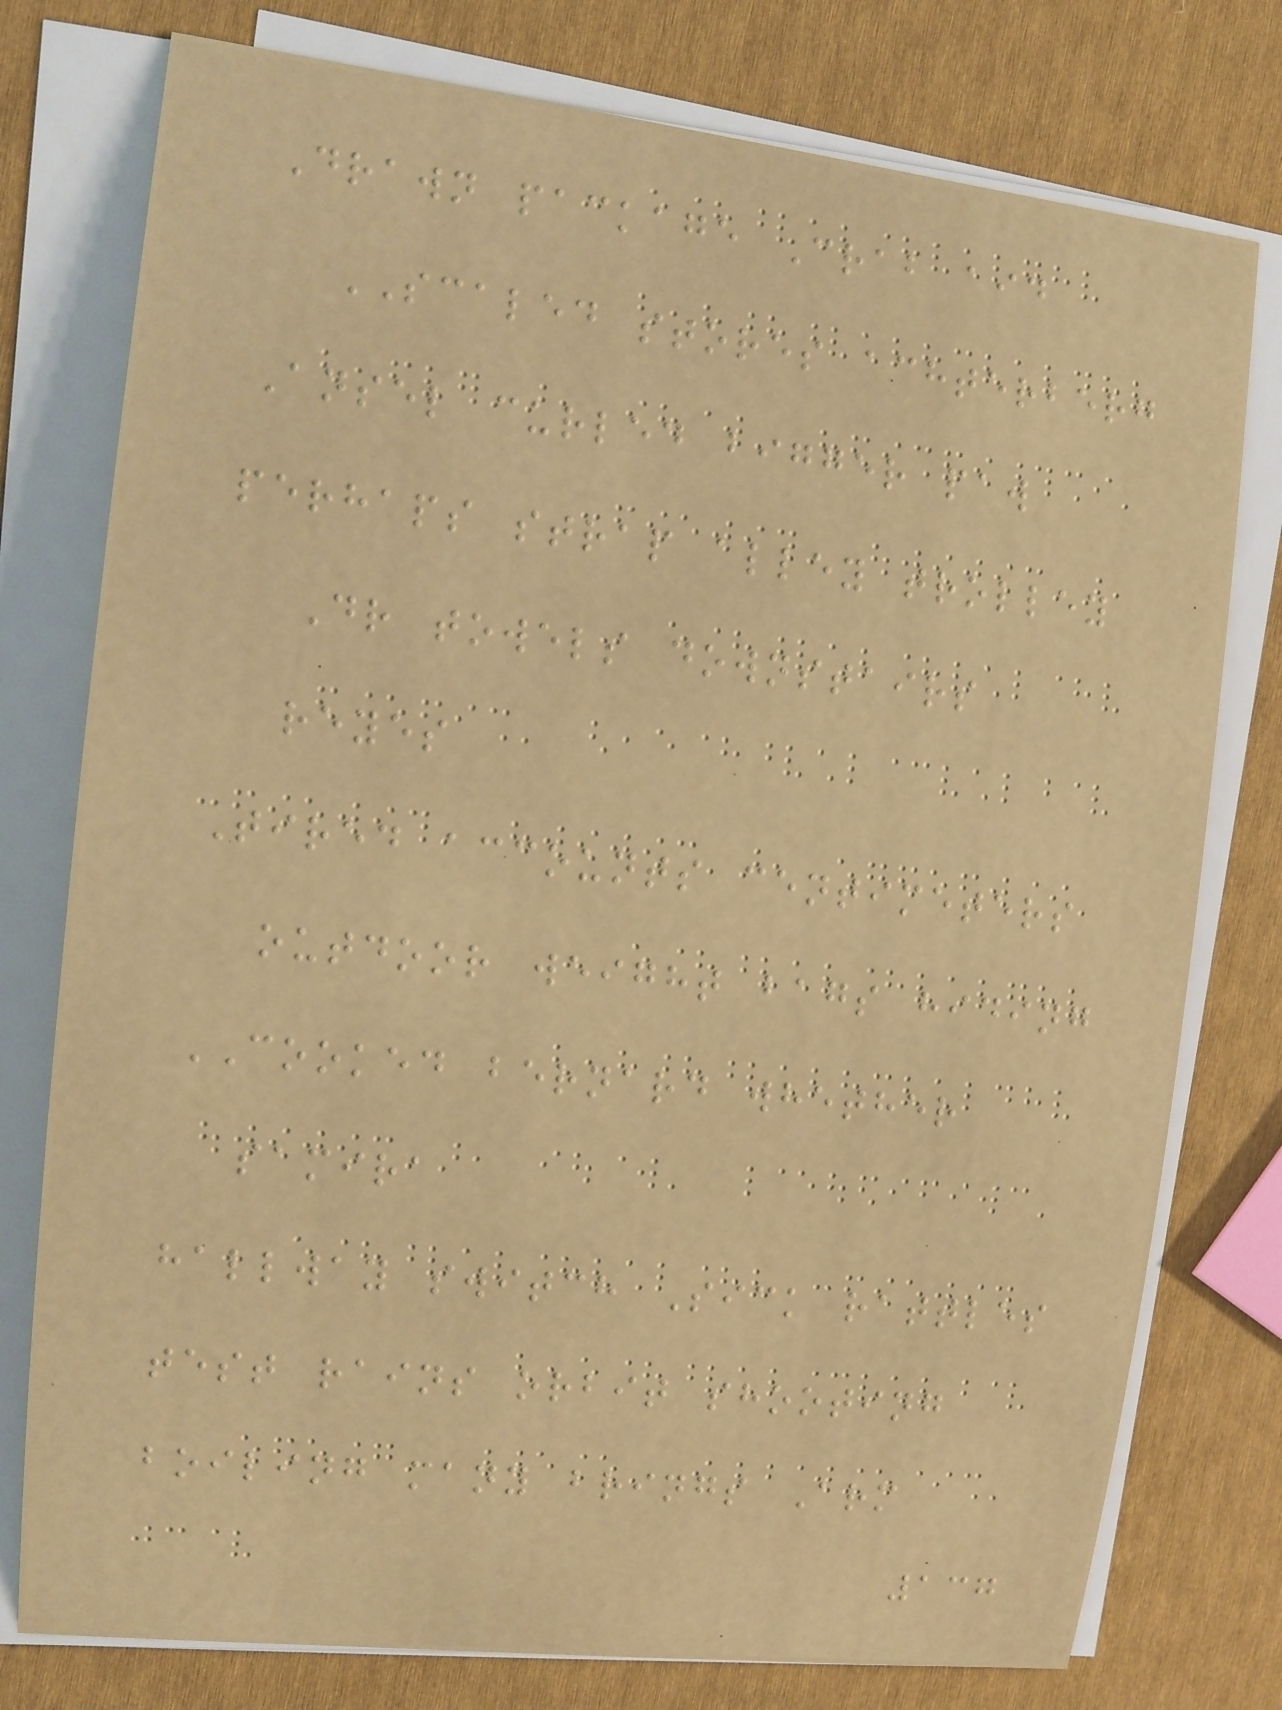Drawn package Crab aid
SCALED stores achterberg
Ansel curled bigger paw
perhaps strap alley trolley
Dr towels downstairs
reyes
Tired accounts centimeters
outdoor weight bags hiding
COOKED bernard whether
samira
hallway switch Sick rattles
test rains orbit shooting
boiling many brings Arm
137
